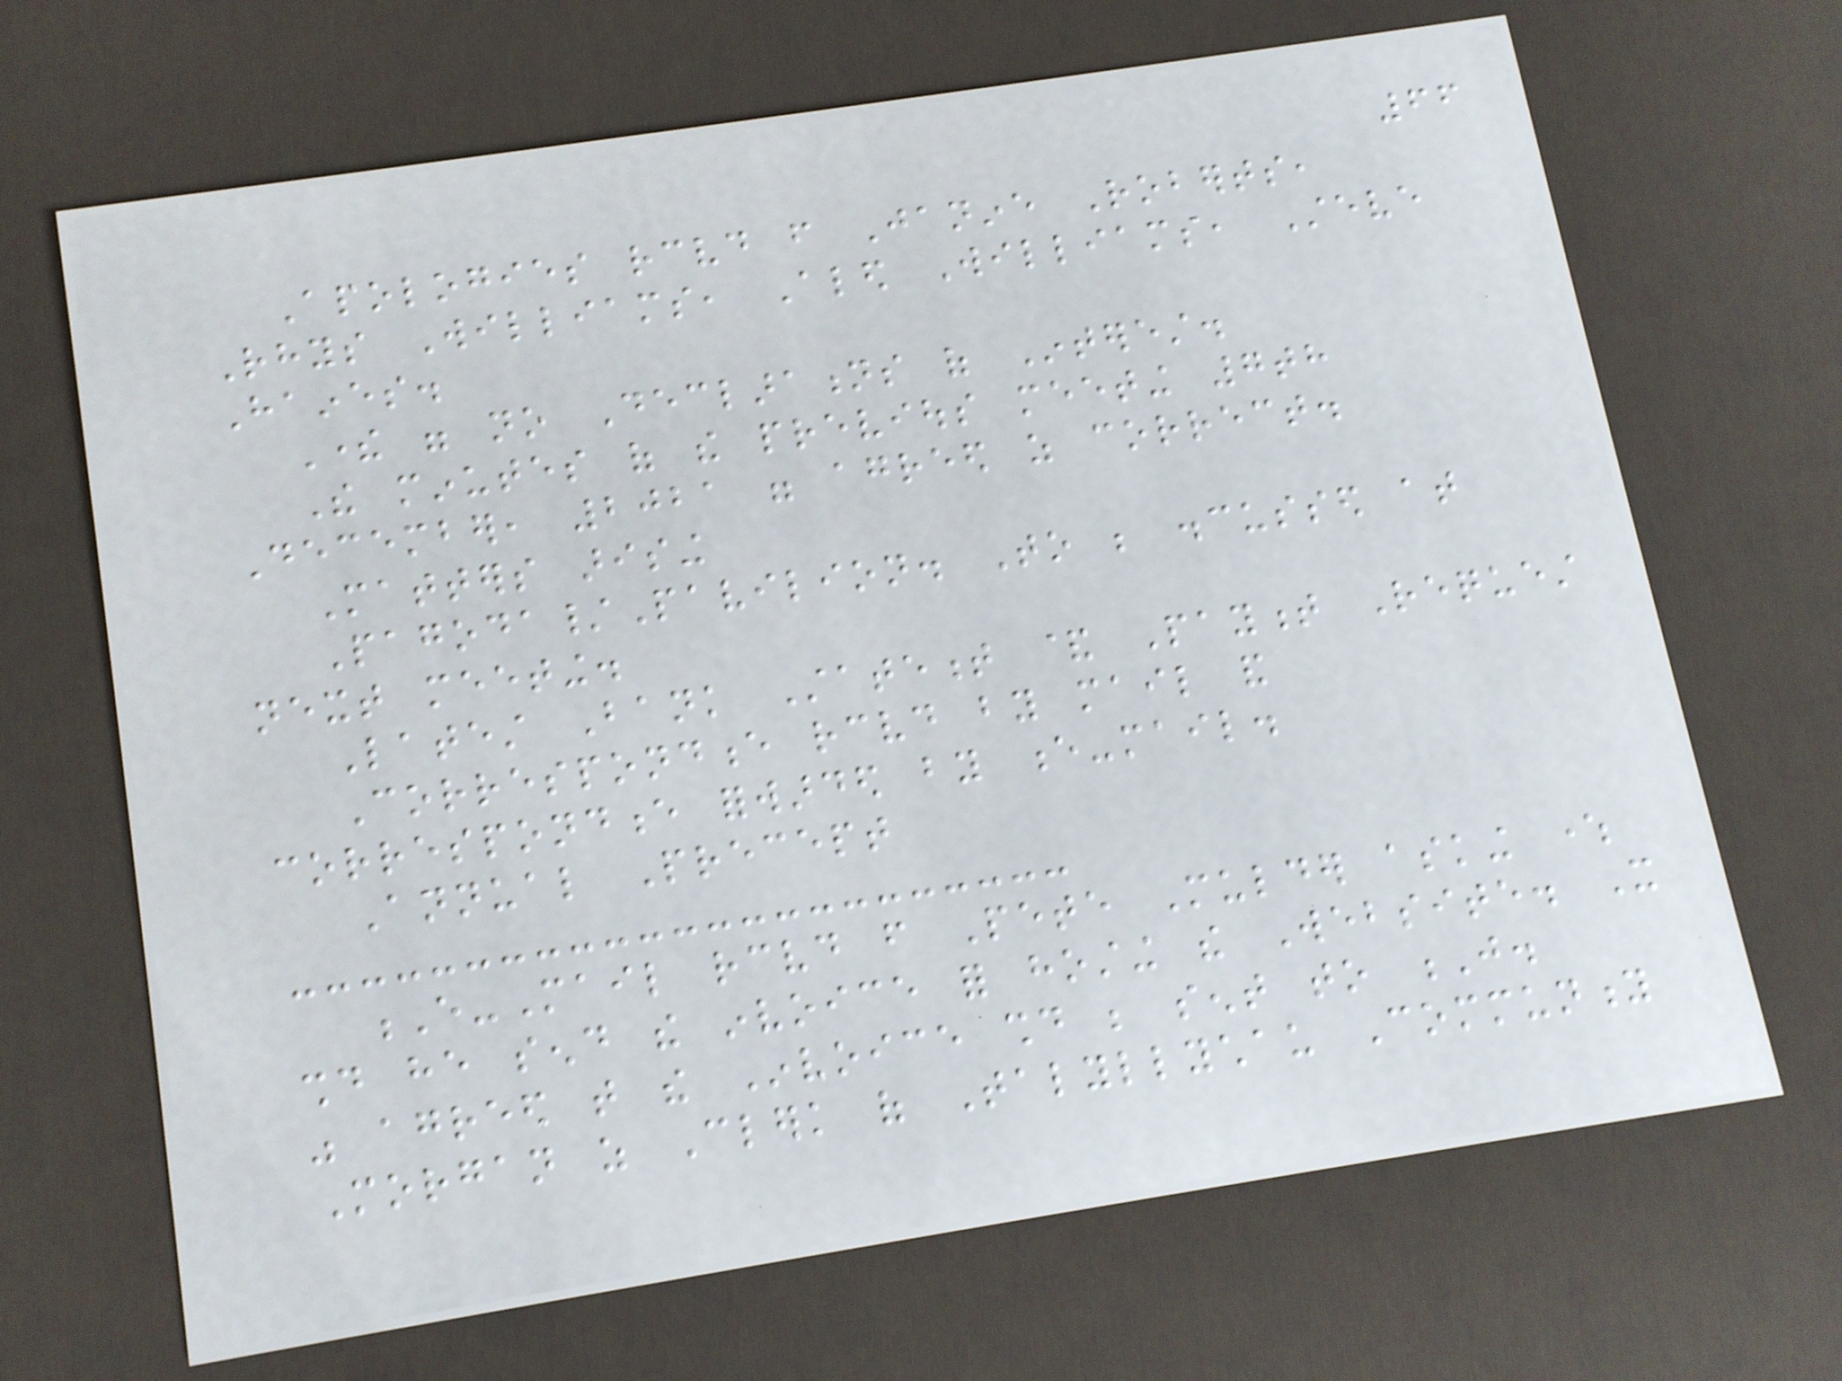66
Apologies received from Janine Roberts,
Rhys Williams, Aled Williams, Steve
Haines.
There were no Declarations of Interest.
The minutes of the previous meeting 7th
December, 2021 were agreed as correct.
Matters arising
Pagoda/Pavilion. To be discussed at
next meeting.
Latest Bank Statement & Payment Request
Correspondence received by mail and
correspondence forwarded by e-mail.
Annual Precept
E-Mail received from Pete Mulder asking where
should he send the invoice for hosting the Website. It
was agreed that the Invoice should be sent to J.
Morgan as Clerk of Talyllychau Community
